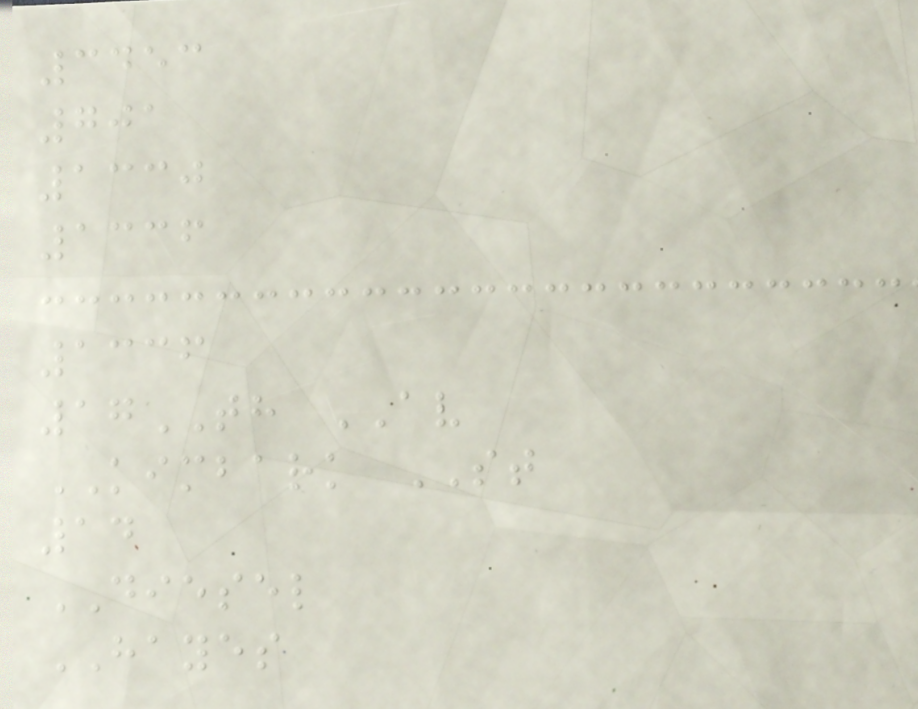3453
701
1330
1336
1336
17TH AV
KIMBARK ST
14
DIESEL
HAYES
